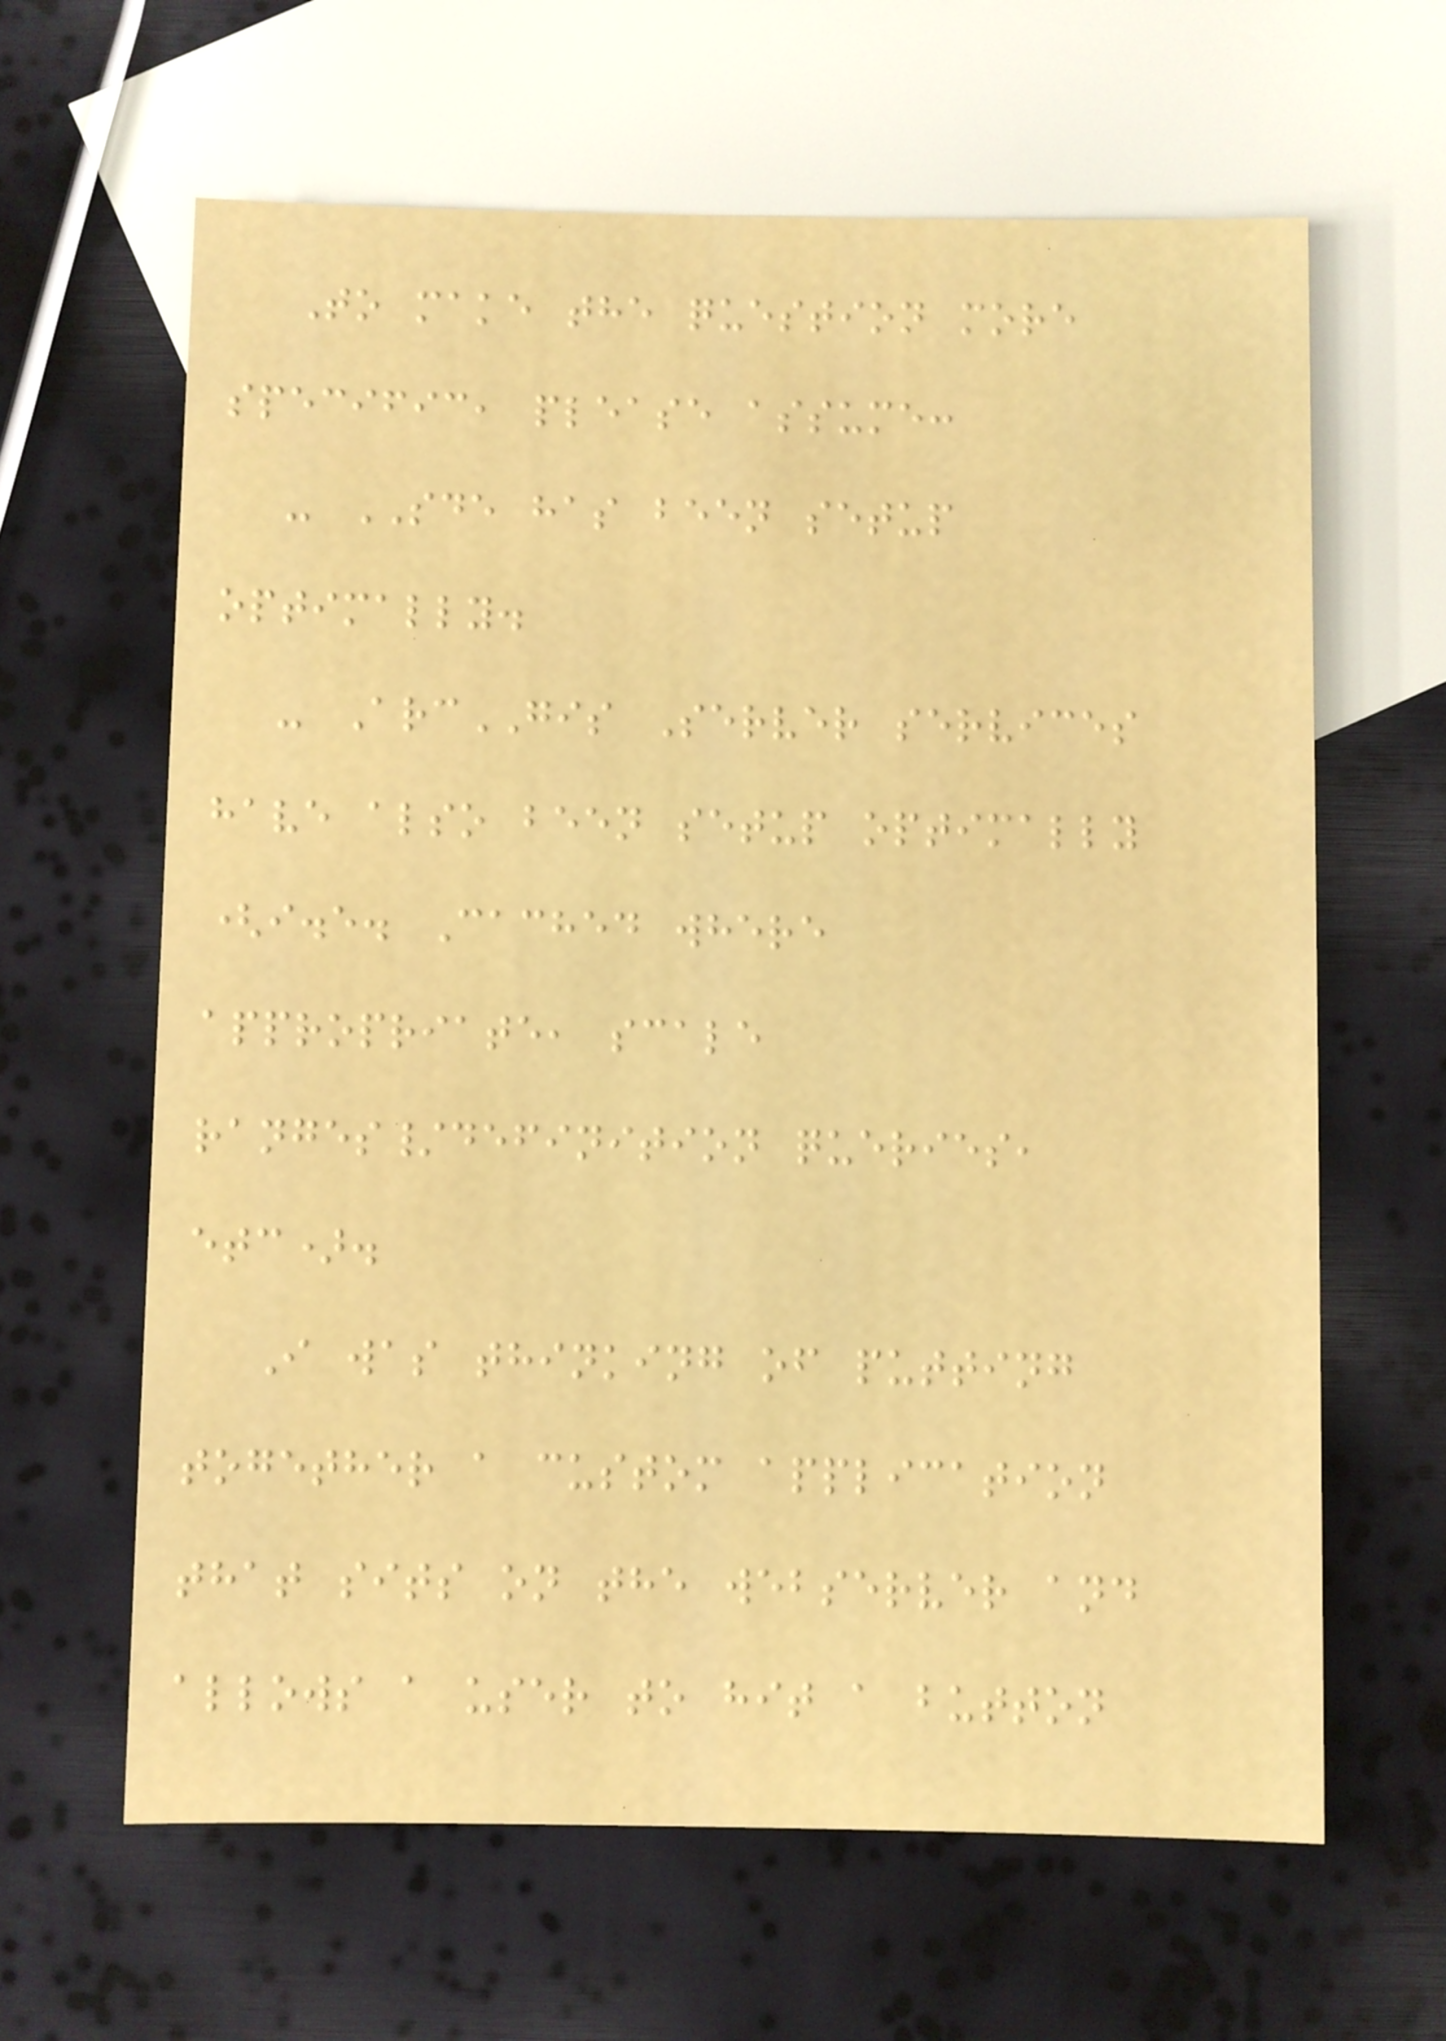To make the question more
specific, please assume:
- SDE has been setup
optimally.
- ArcGIS Server services
have also been setup optimally
(i.e. Cached where
appropriate, scale
ranges/definition queries,
etc).
I was thinking of putting
together a custom application
that sits on the webserver and
allows a user to hit a button
